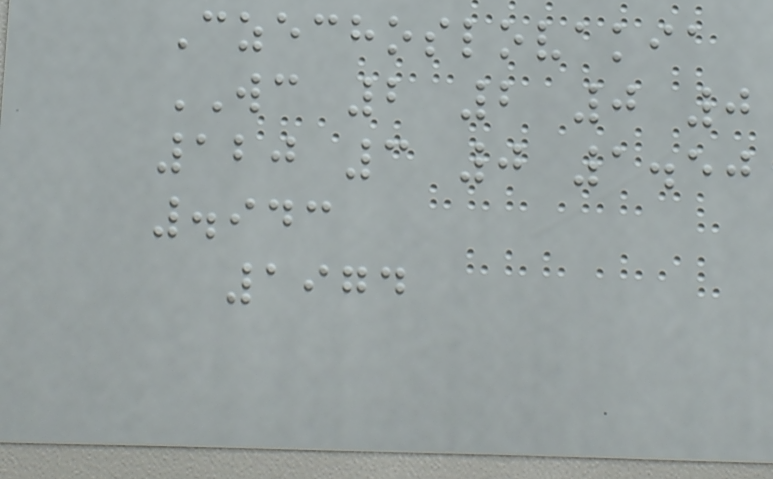Czechoslovakia
WC 2 2 0 0
120 3 0 1.50
.943
1974
